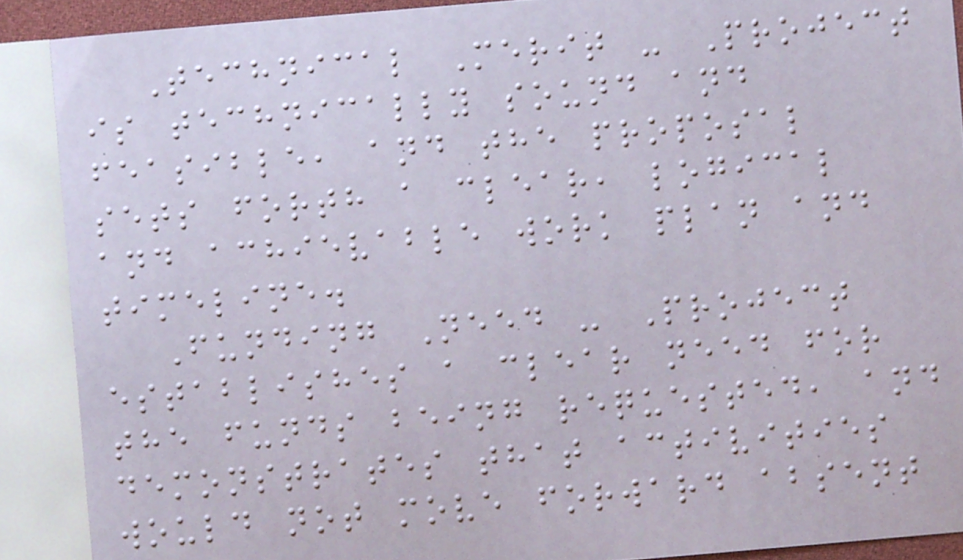Technical Merit - Project
is technically sound and
feasible, and the proposal
sets forth a clear, logical
and achievable work plan and
timeline.
Funding Need - Project
establishes a clear need for
the funds being requested, and
demonstrates that activities
would not move forward absent
